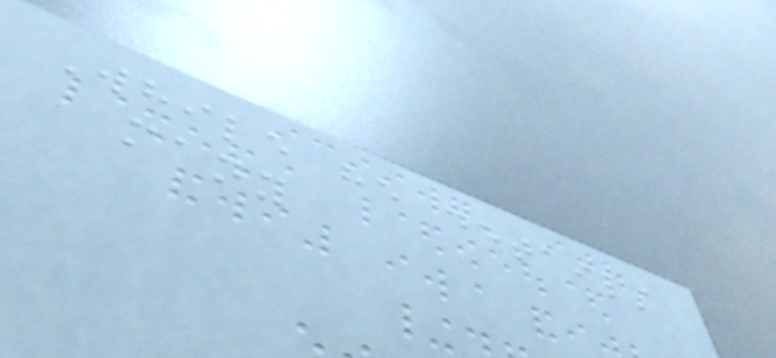While he details
many
